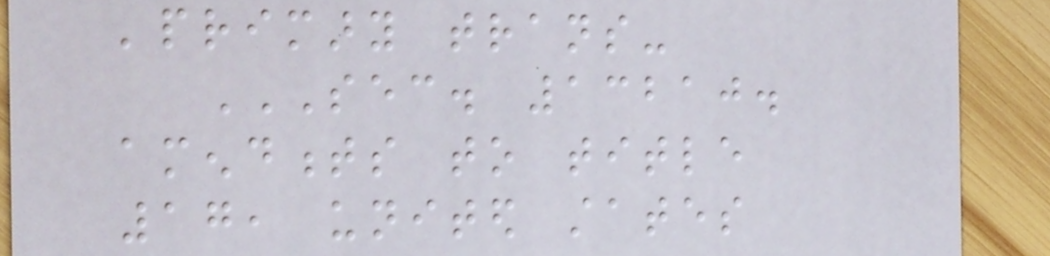'primary trans-
SEC. 13210.
AMENDMENTS TO TITLE
17, UNITED STATES
